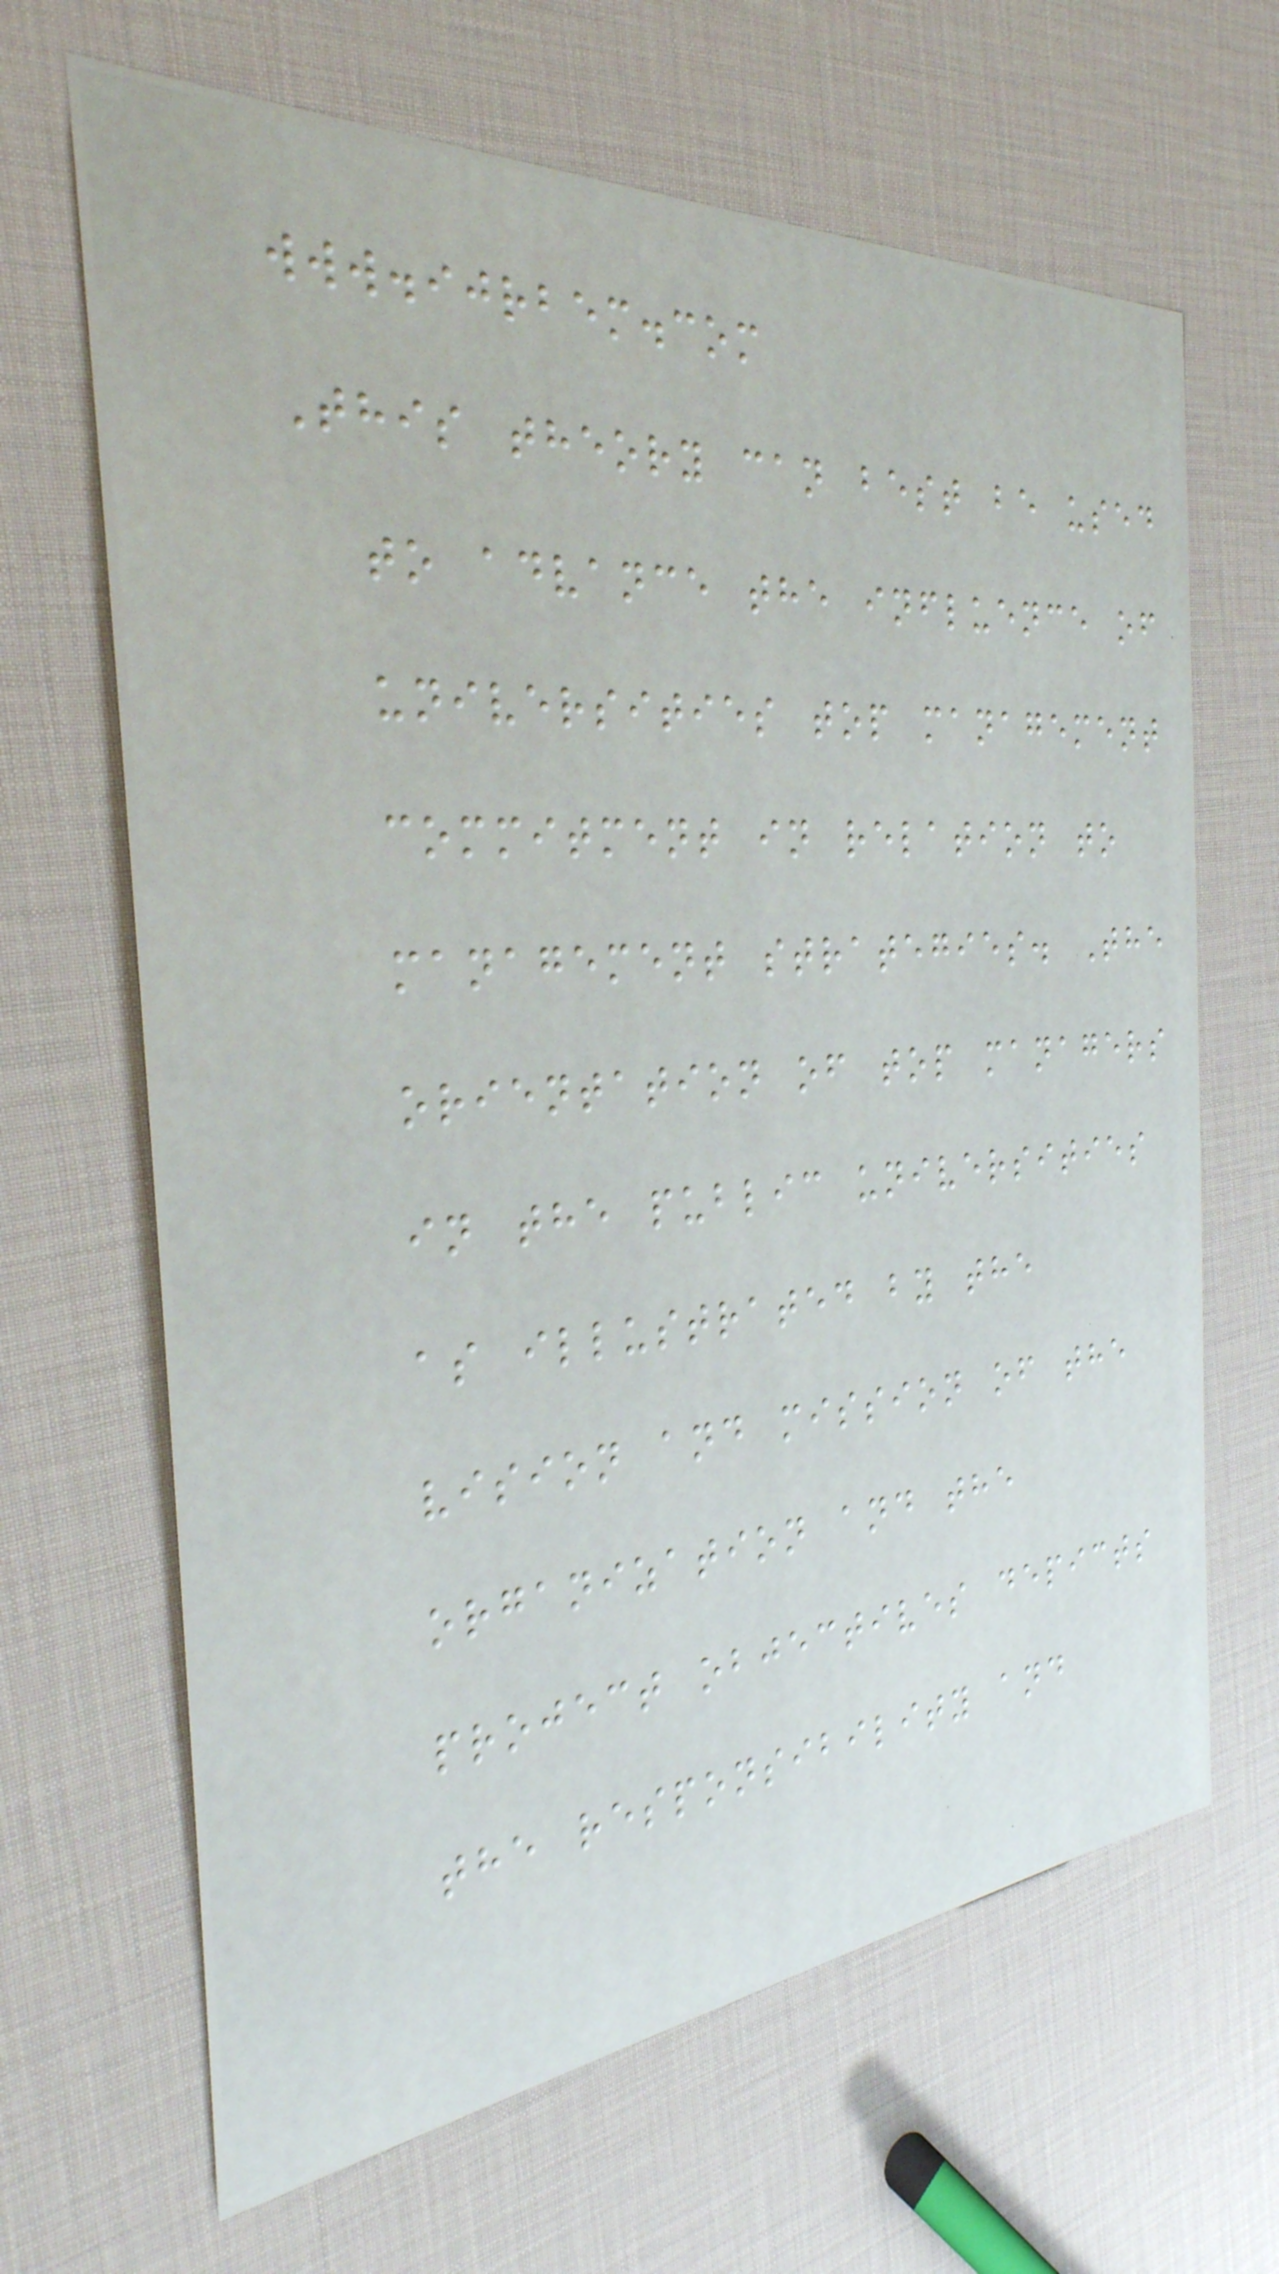www.ijrbem.com
This theory can best be used
to advance the influence of
universities top management
commitment in relation to
management strategies. The
orientation of top managers
in the public universities
as illustrated by the
vision and mission of the
organization and the
project objectives depicts
the responsibility and
